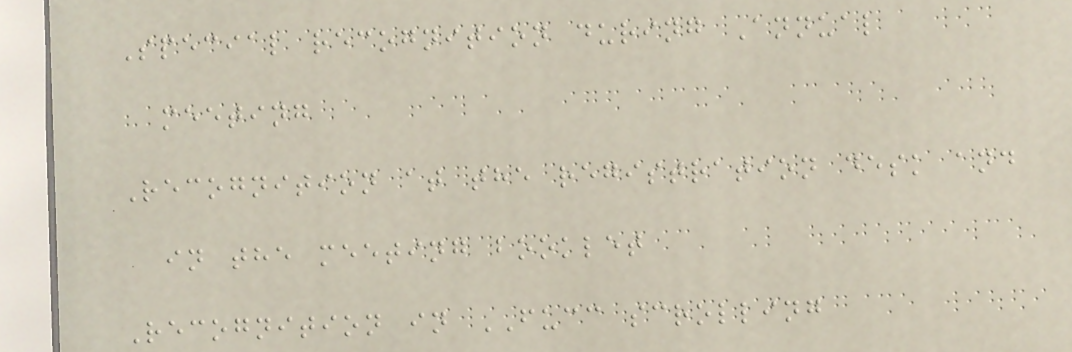Special recognition during Annual
meeting
Recognition at the registration desk and
in the meeting booklet
Recognition in FUCC scrolling
